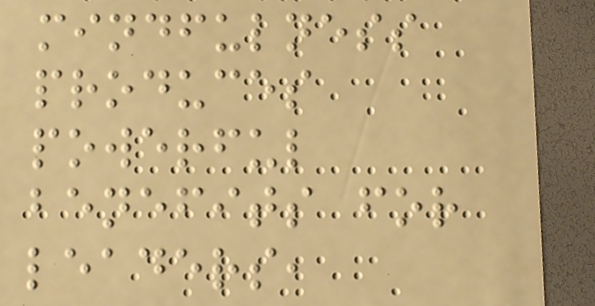mindfulness
produces
powerful
benefits for
leaders,
